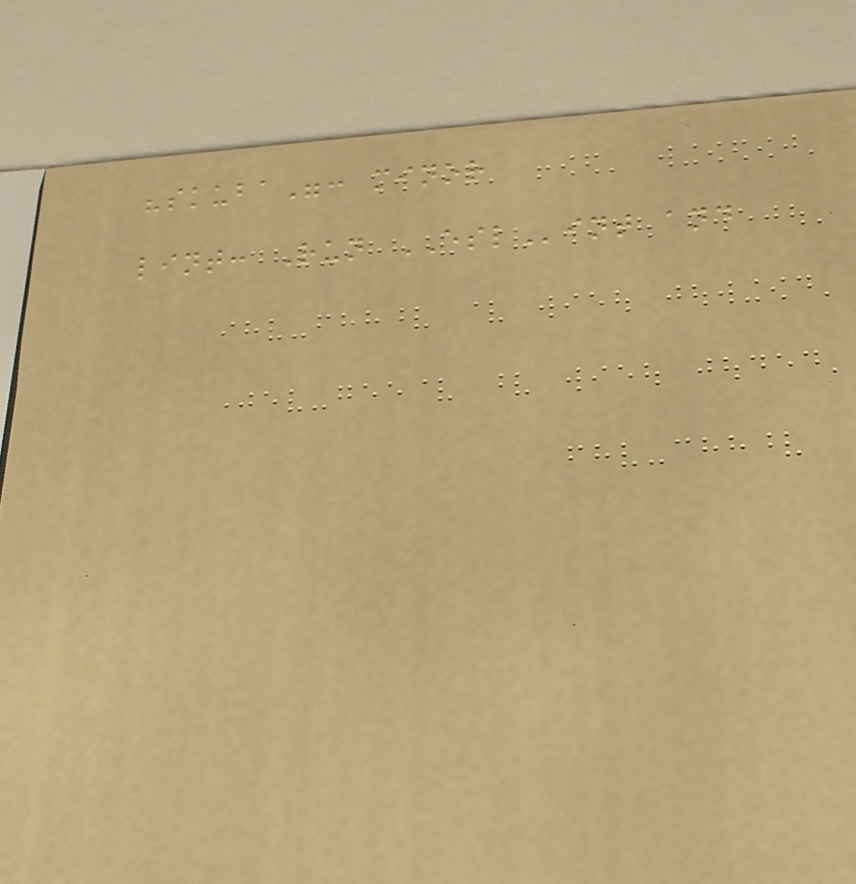"skuba": minor
lint: Run ESLint and
